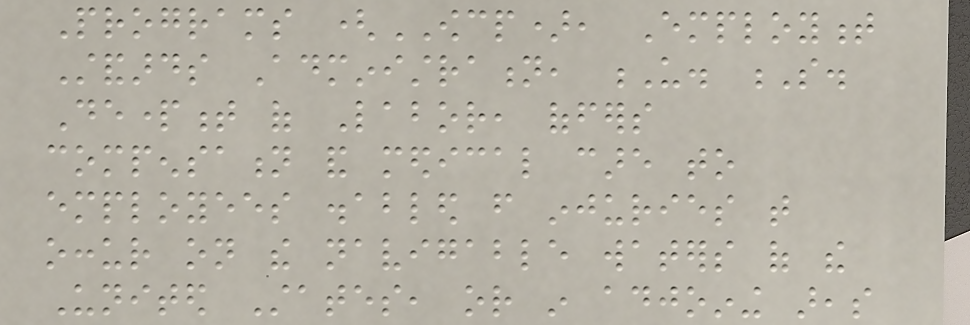Programs (OWCP), Employment
Standards Administration, U. S.
Department of Labor, offers
compensation and medical care to
employees disabled from injuries that
occur on the navigable waters of the
United States, or in adjoining areas
